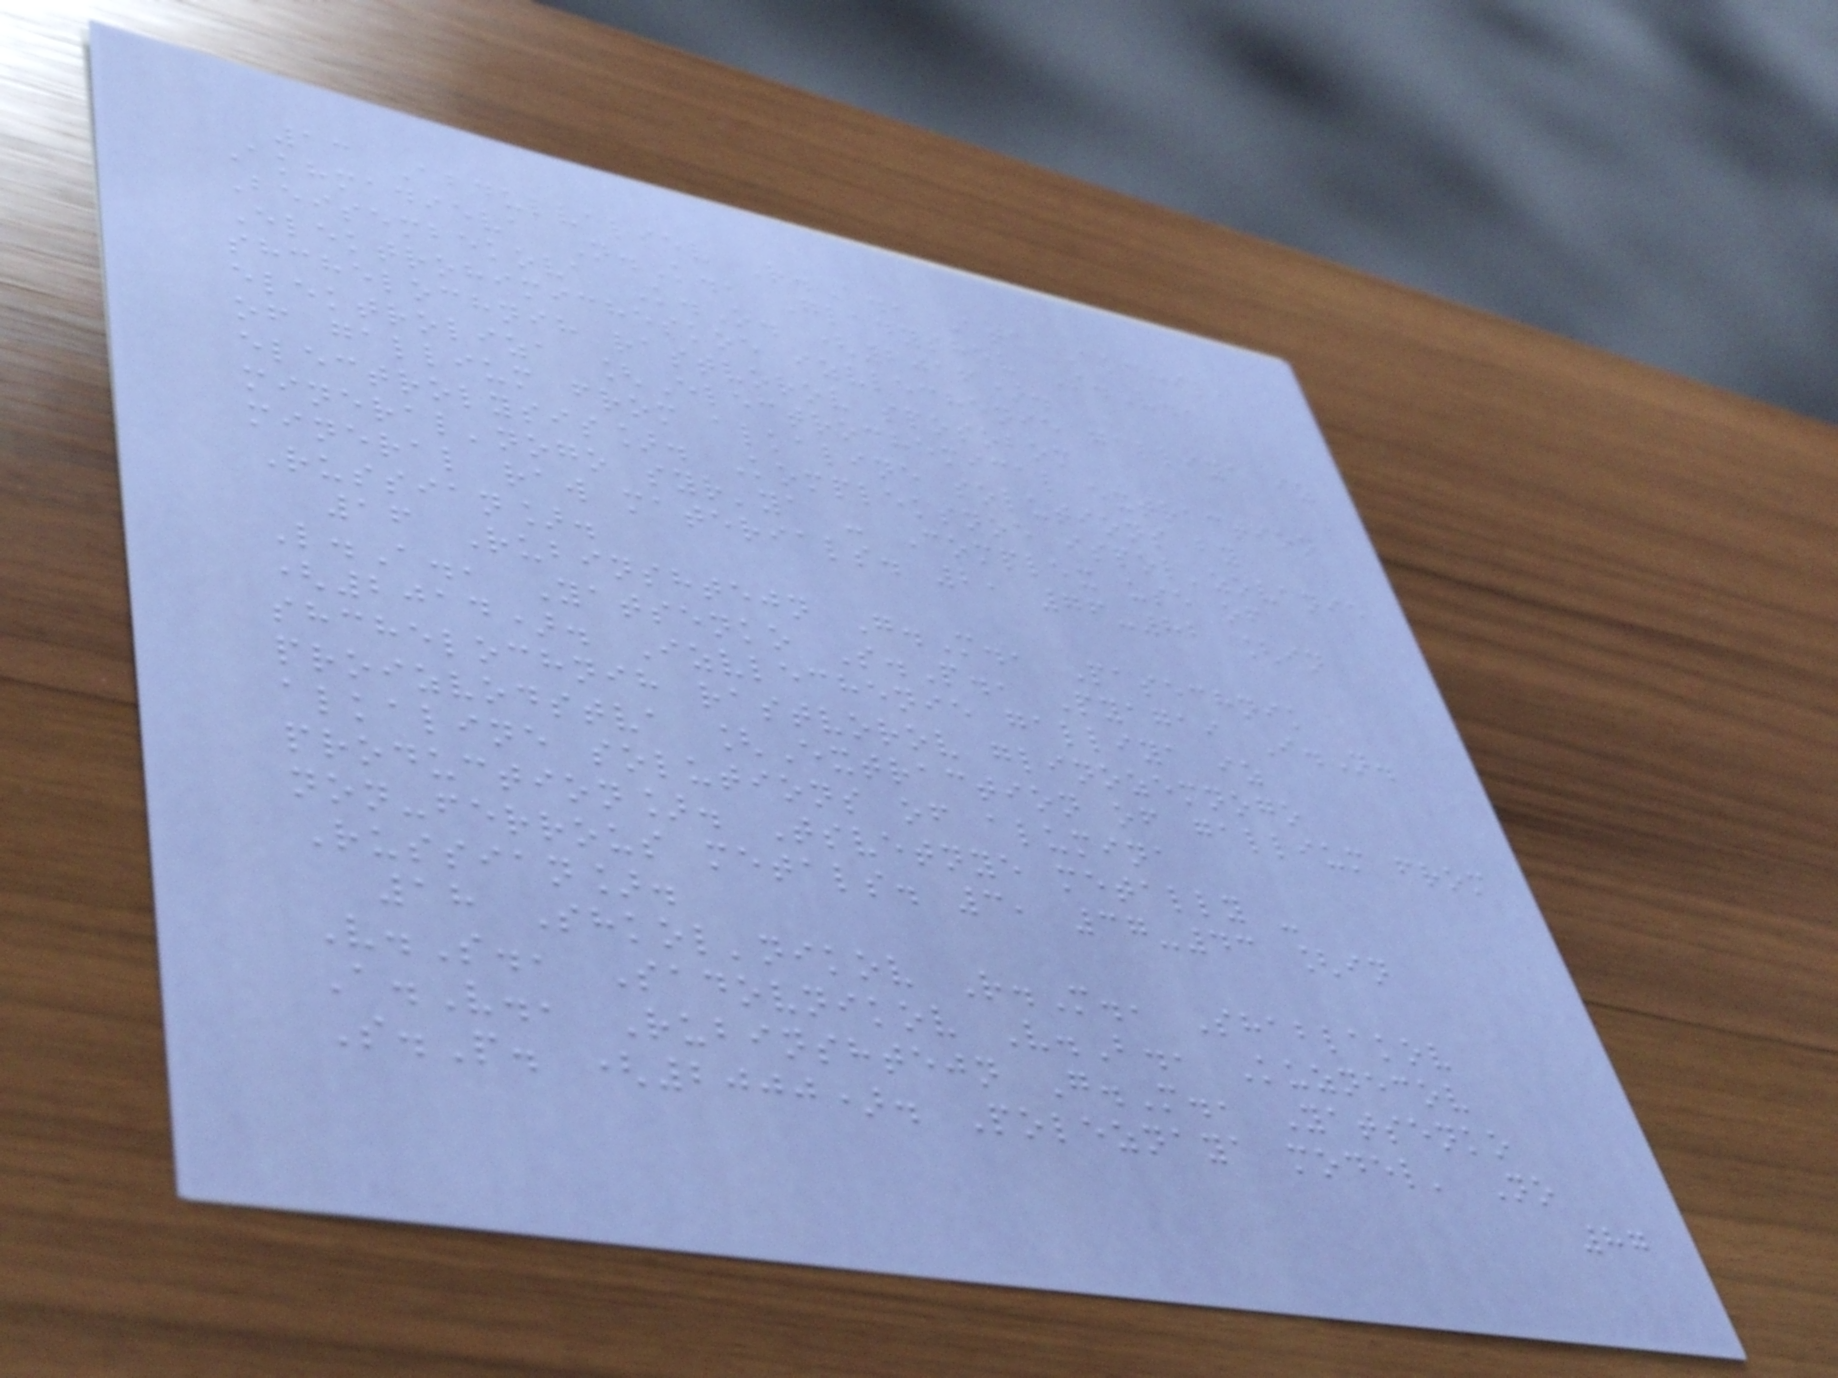13 Abdulvaliev R.A., Ata Akchil,
Akhmadieva N.K., Gladyshev S.V.,
Beisembekova K.O. (2016).
Elektrohimicheskoe izvlechenie galliya iz
shchelochnih rastvorov sposobom
elektroliza [Electrochemical extraction
of gallium from alkaline solutions by
electrolysis]. Kompleksnoe ispol'zovanie
mineral'nogo syr'ya - Complex use of
mineral raw materials. 2, 76-82 [in
Russian].
16 Rubinshtejn G.M., Pasechnik
L.A., Yatsenko S.P., Pyagai I.N.
(2014). Izvlechenie galliya iz
shchelochnih rastvorov glinozemnogo
proizvodstva [Extraction of gallium from
alkaline solutions of alumina
production]. Tsvetnye metally -
non-ferrous metals. 3, 37-43 [in
Russian].
18 Shkol'nikov R.M., Shablakov
V.S., Sadovnikov V.B., Kuznecov
A.V., Rubinshtejn G.M., Yatsenko
S.P. (2000). Poleznaya model' No
87
